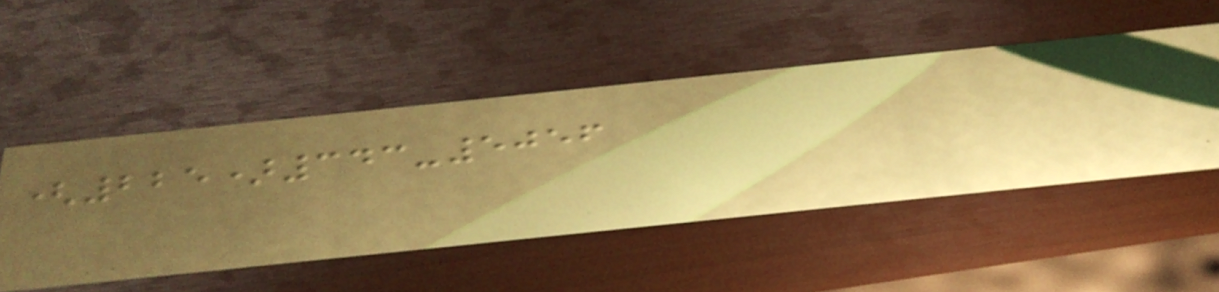(225)343-5056
